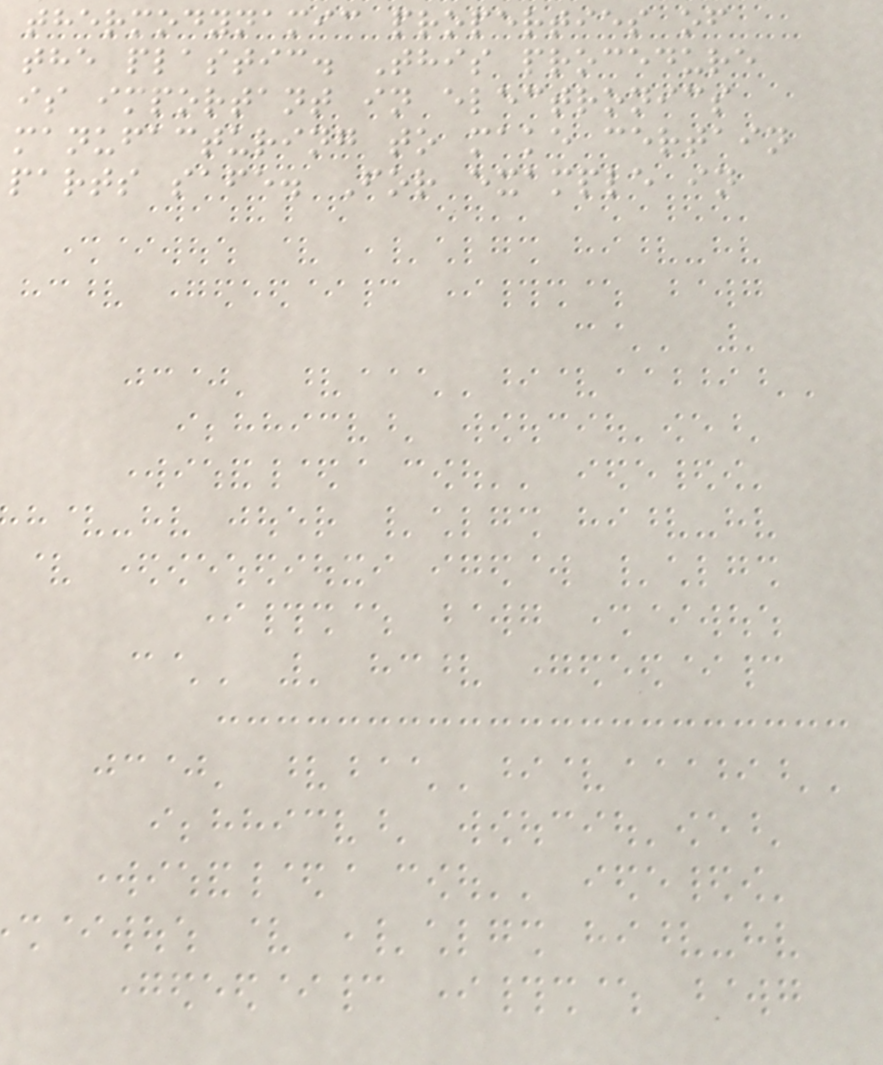thermodynamic properties of
the plastic. This procedure
is important in electronics
manufacturing to make certain
parts safe. For example in
